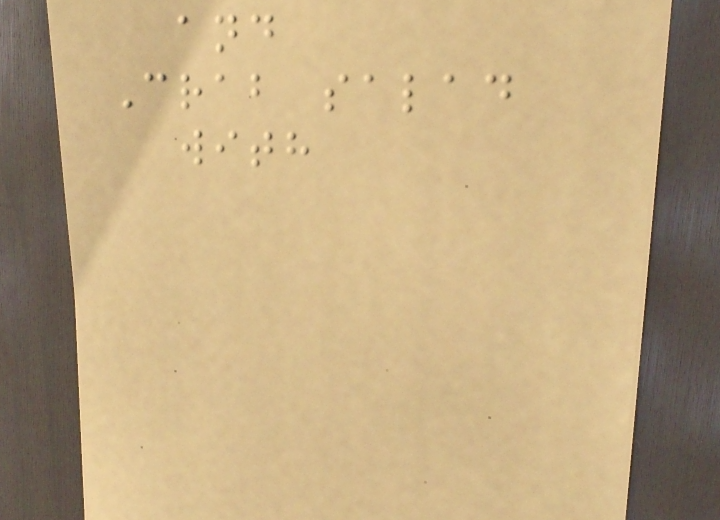and
Crab salad
with
